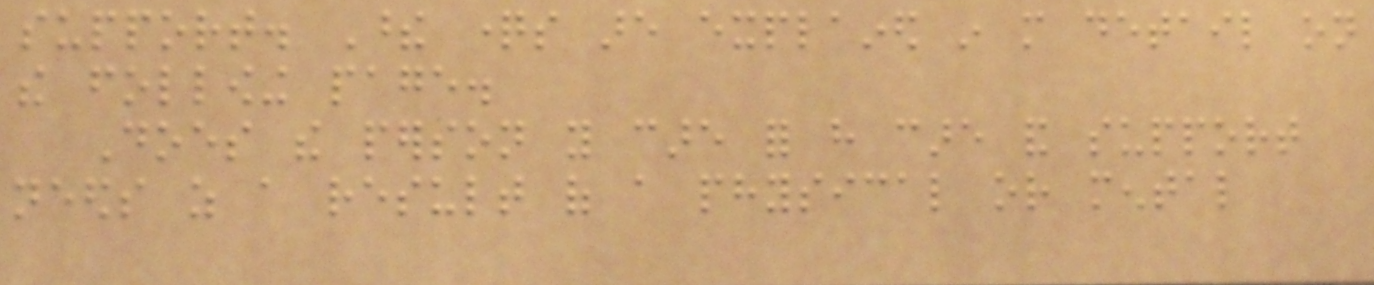support. These questions are explained in more detail on
the following page.
Does the person you care for have care and support
needs as a result of a physical or mental
